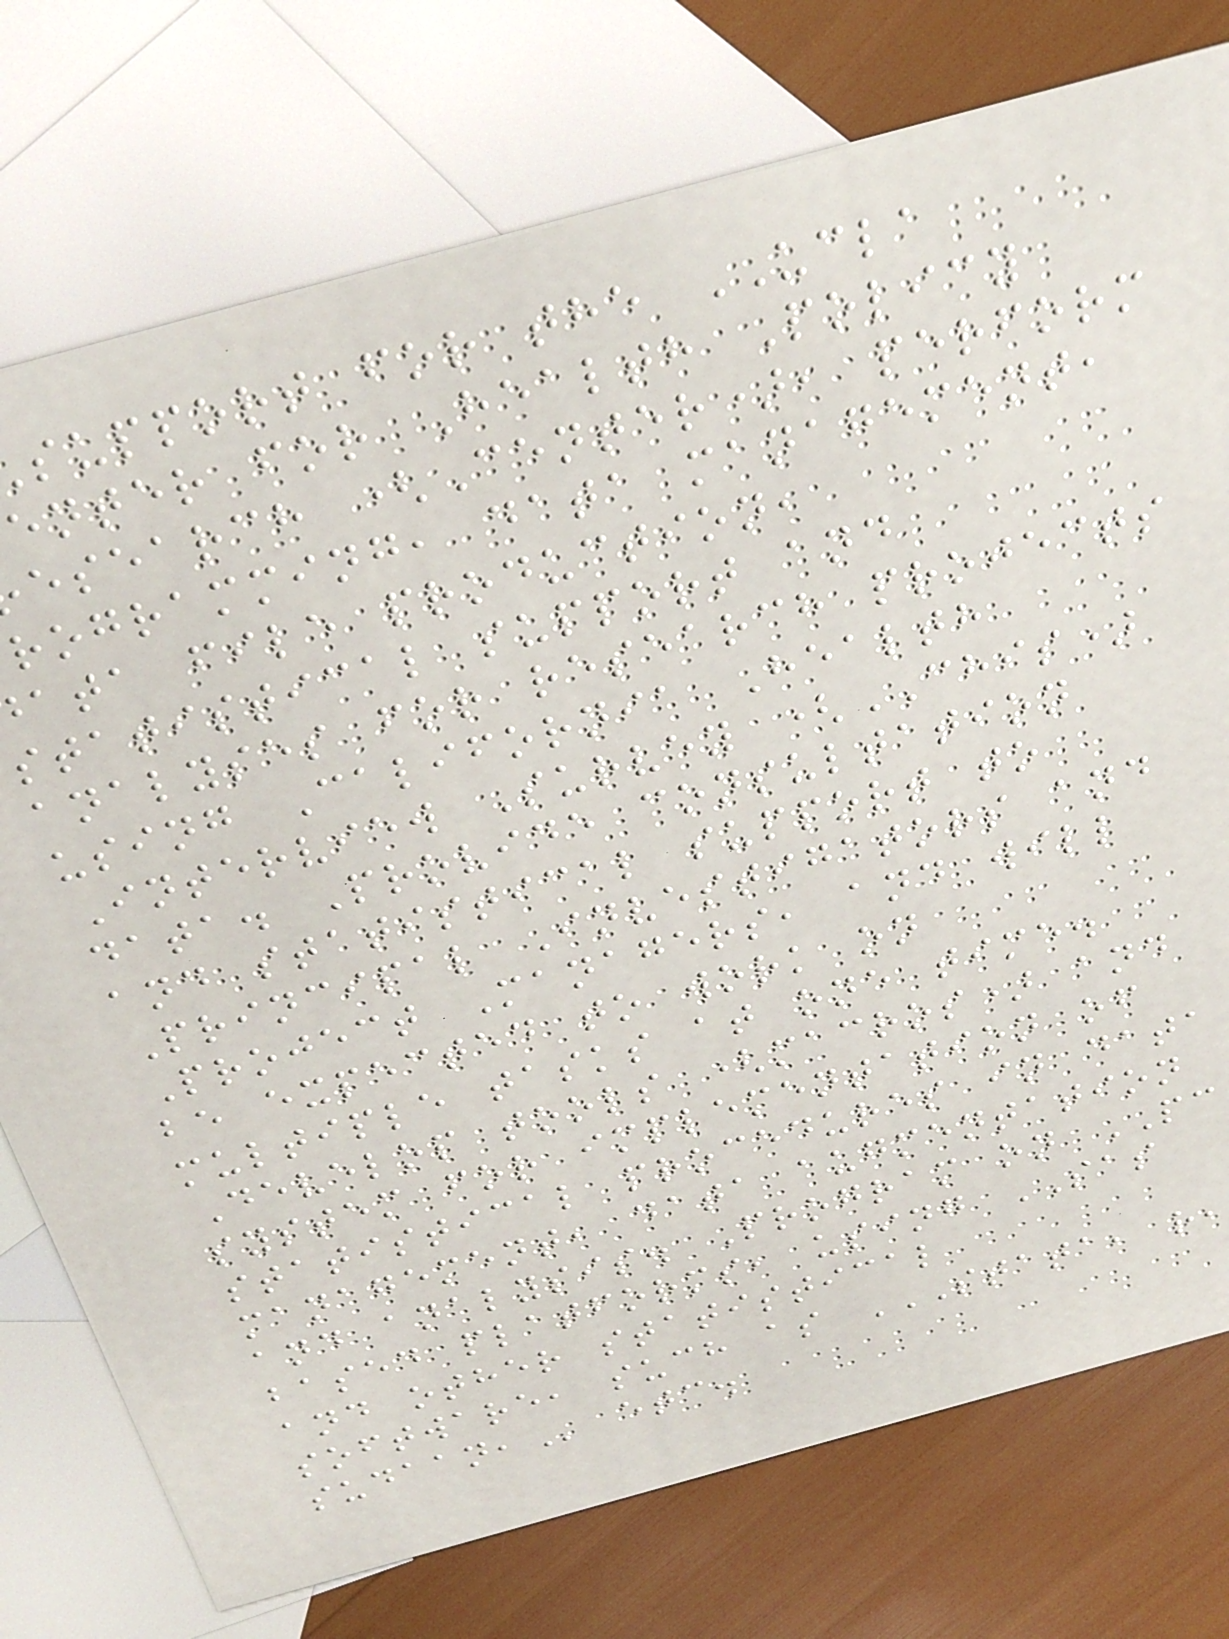support for the UCLA
enter for Health Policy
esearch (Center), perform
rogramming, data management,
ata file production,
statistical support and
analyses for research projects
using California Health
Interview Survey (CHIS)
data. Provide consultation
and statistical support to
Principal Investigators and
Project Managers, and will
be expected to work on
multiple tasks at one time.
Develop tools (macros) and
system for implementation of
statistical procedures in data
management, data augmentation
and analysis. Program on PC
based platforms, using SAS
and other statistical
software, such as STATA, R,
etc.
